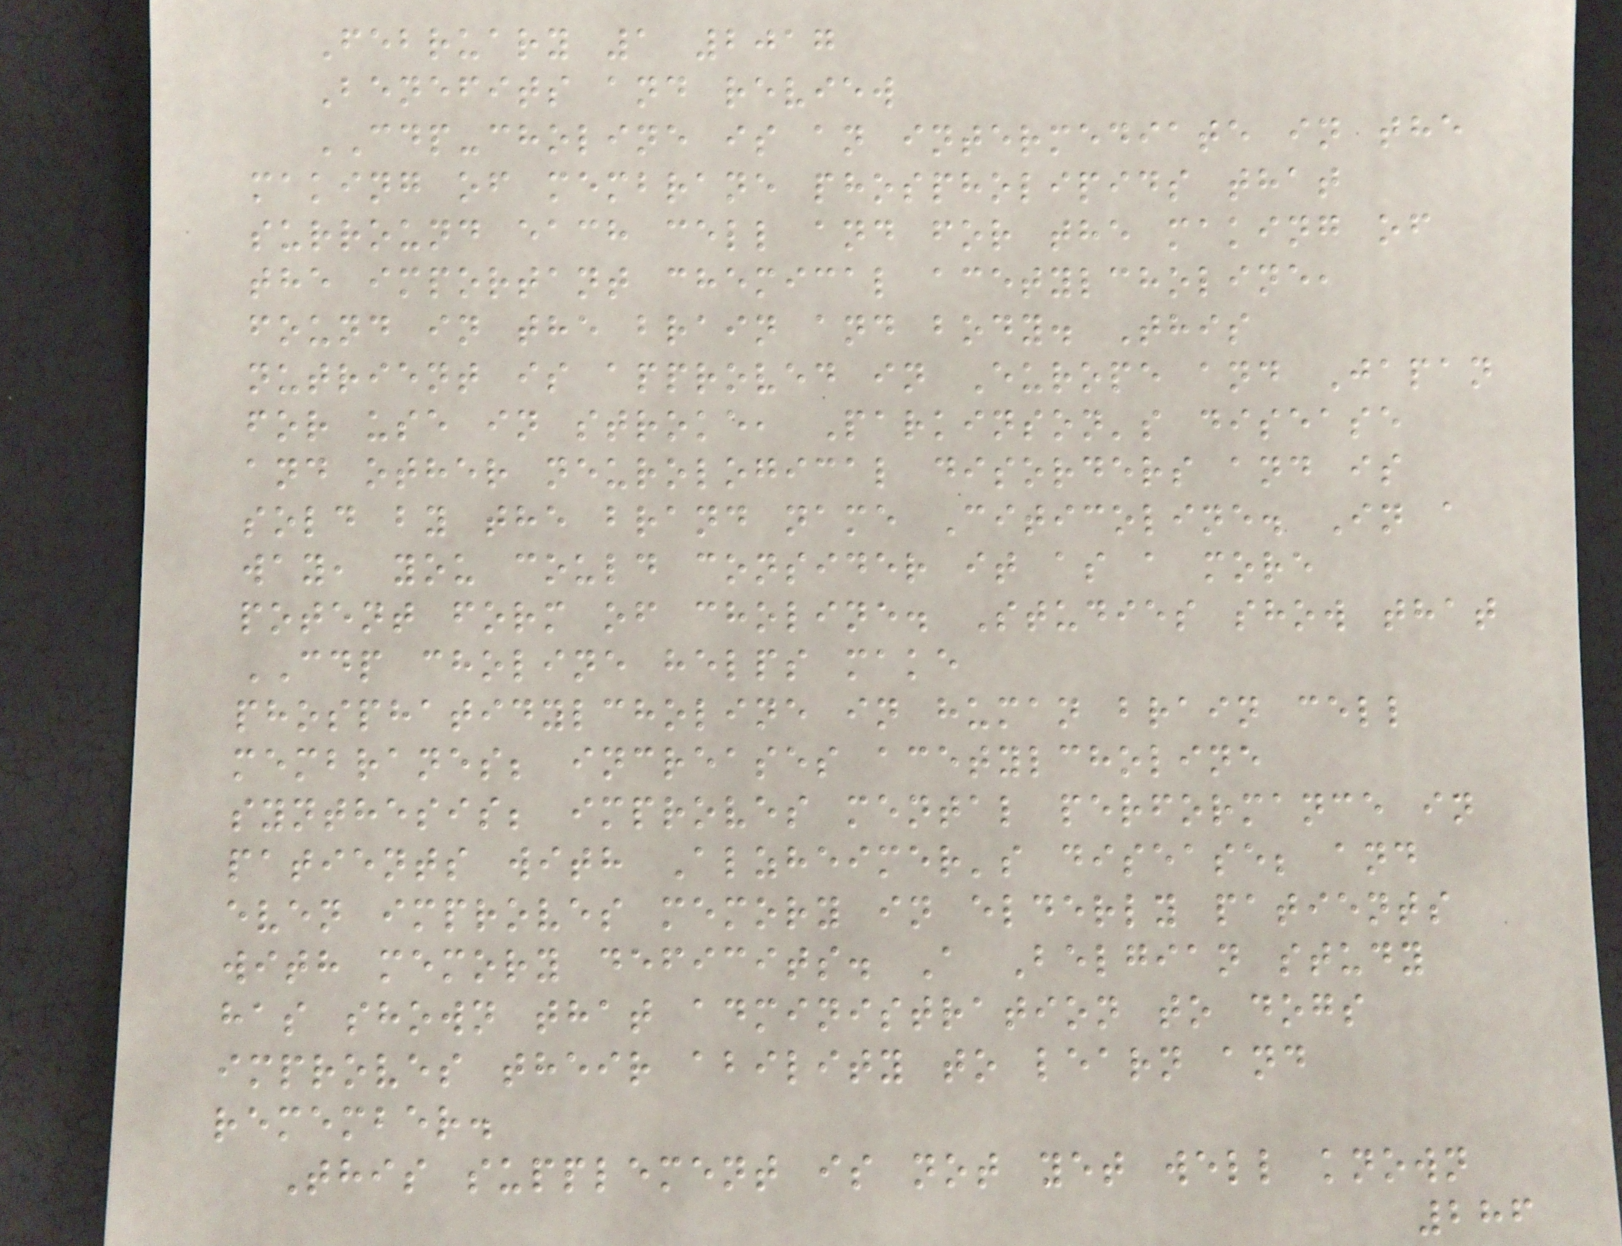February 1 2017
Benefits and review
CDP-choline is an intermediate in the
making of membrane phospholipids that
surround each cell and for the making of
the important chemical acetylcholine,
found in the brain and body. This
nutrient is approved in Europe and Japan
for use in stroke, Parkinson's disease
and other neurological disorders and is
sold by the brand name Citicoline. In a
way, you could consider it as a more
potent form of choline. Studies show that
CDP choline helps make
phosphatidylcholine in human brain cell
membranes; increases acetylcholine
synthesis; improves mental performance in
patients with Alzheimer's disease; and
even improves memory in elderly patients
with memory deficits. A Belgian study
has shown that administration to dogs
improves their ability to learn and
remember.
This supplement is not yet well known
286
